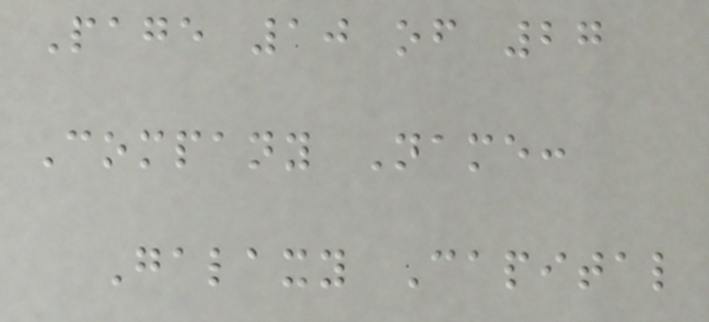Page 10 of 27
Company Name:
Galaxy Capital
